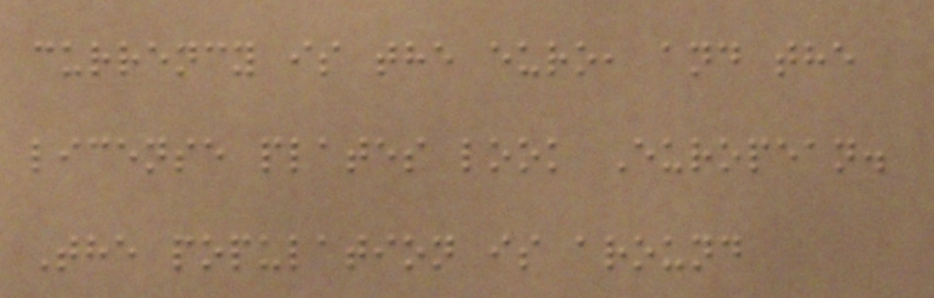currency is the euro, and the
license plates look European.
The population is around
